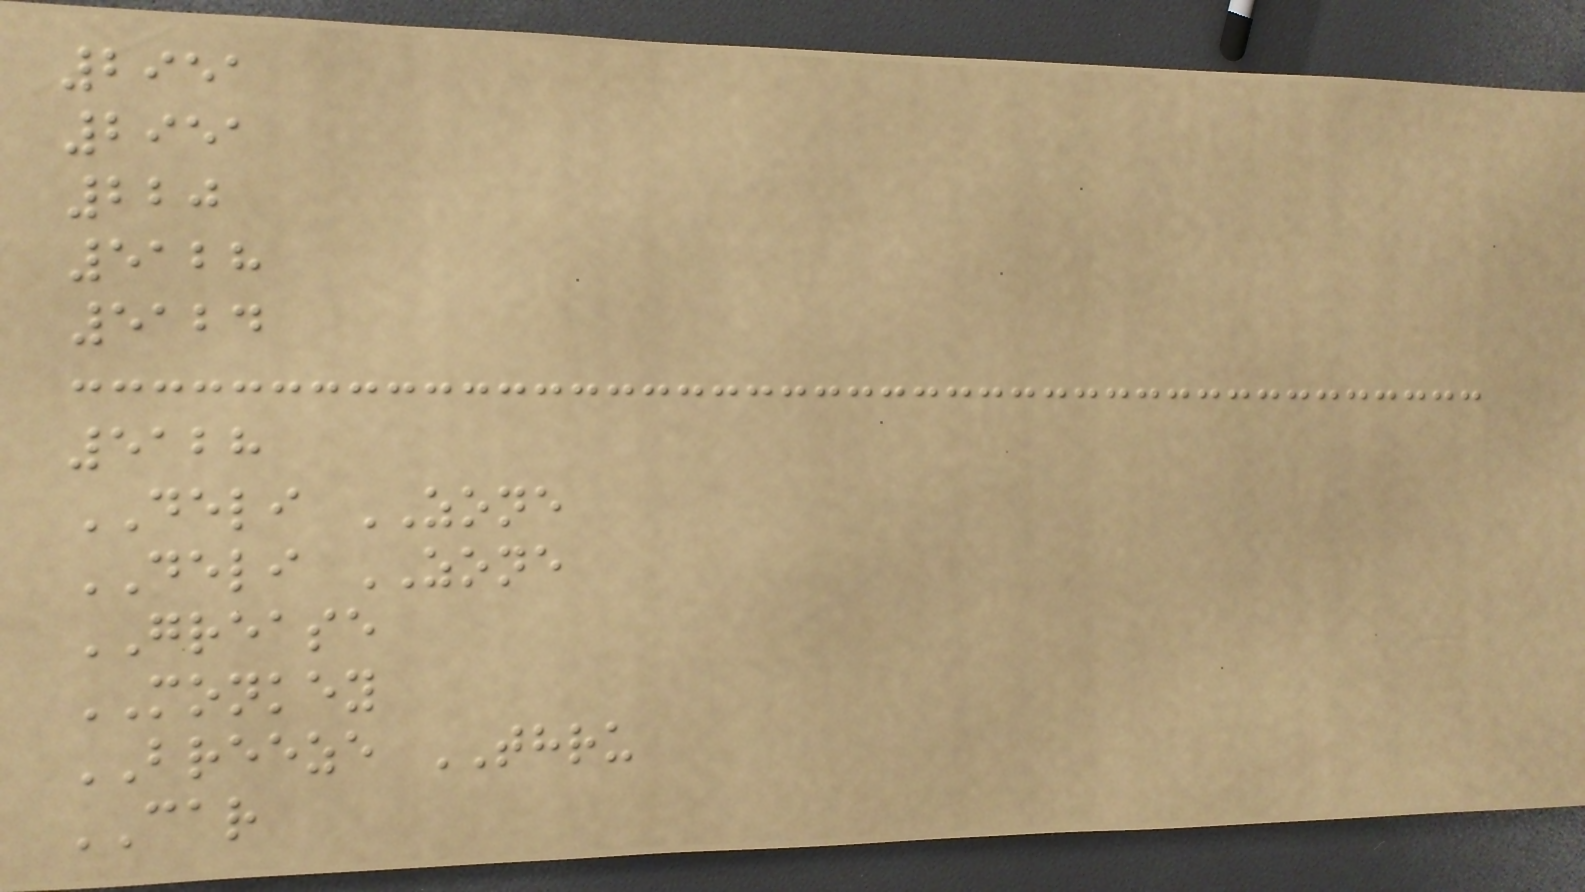2951
2951
220
5128
5124
5128
DELI ZONE
DELI ZONE
GREASE
MONKEY
BREEZE THRU
CAR
